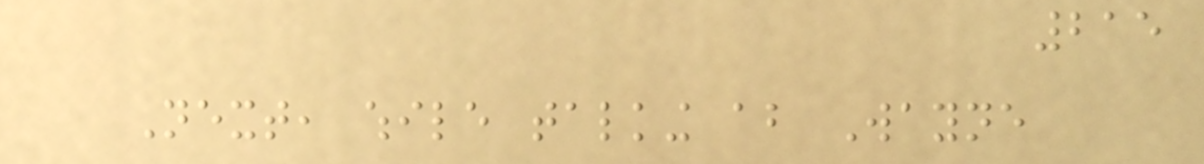215
Next, while talking about Wayne
